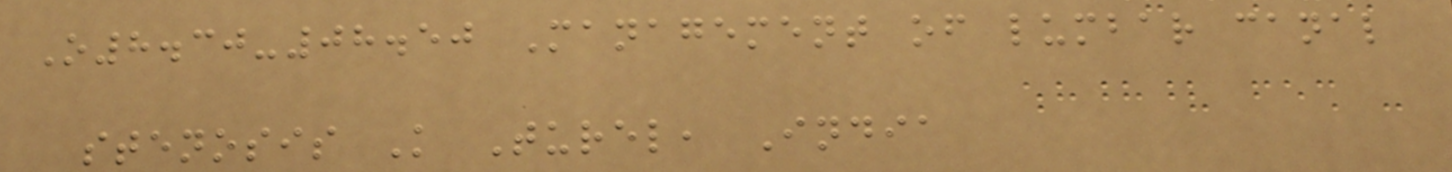O8.30-08.50 Management of lumbar canal
stenosis K Turel, India
